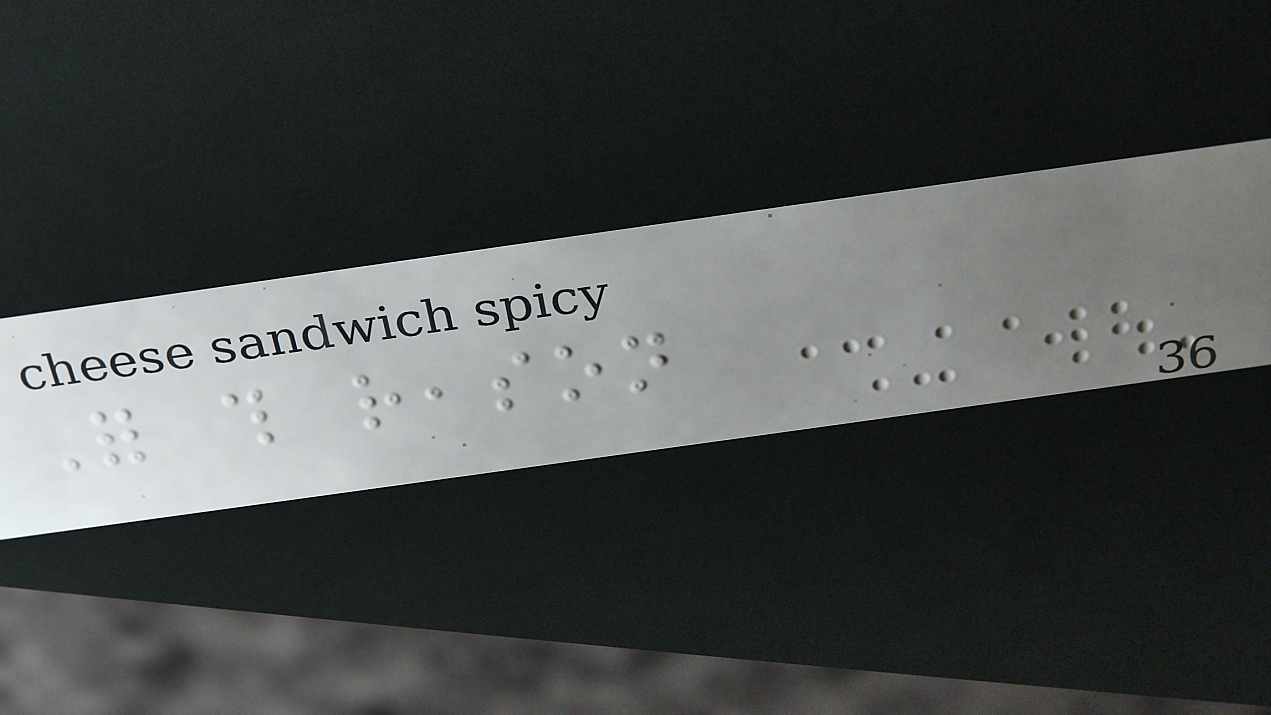For this reason
